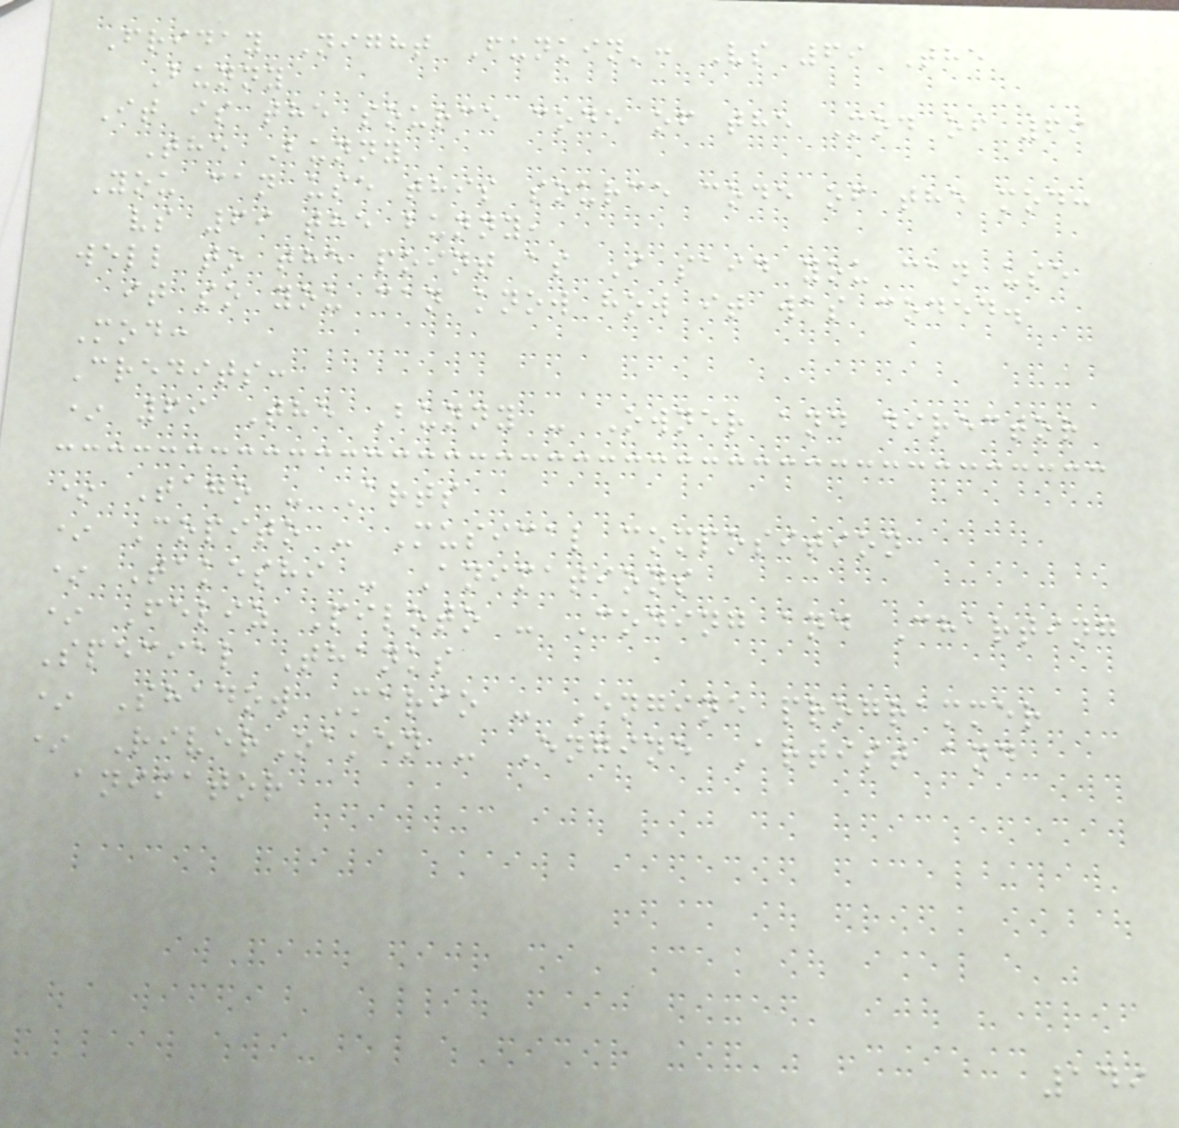Friday Night Funkin': Vs 69 The
Bunny
It is the source code of the Mod of 69
The Bunny
You can use this source code of the mod:
vs 69 the bunny,
well to the point as I said you can use
it so you can know how it was coded.
Mod:
Credits:
* 69 The Bunny - Owner and director
* Tago - Arts
* Copito - Musical composition
* Takeshi - Animations
* Feliz Piloto - Coding and Charting
Special Thanks
* Shadow Mario - Engine programmer
* RiverOaken - Engine Artist and
animator
149
